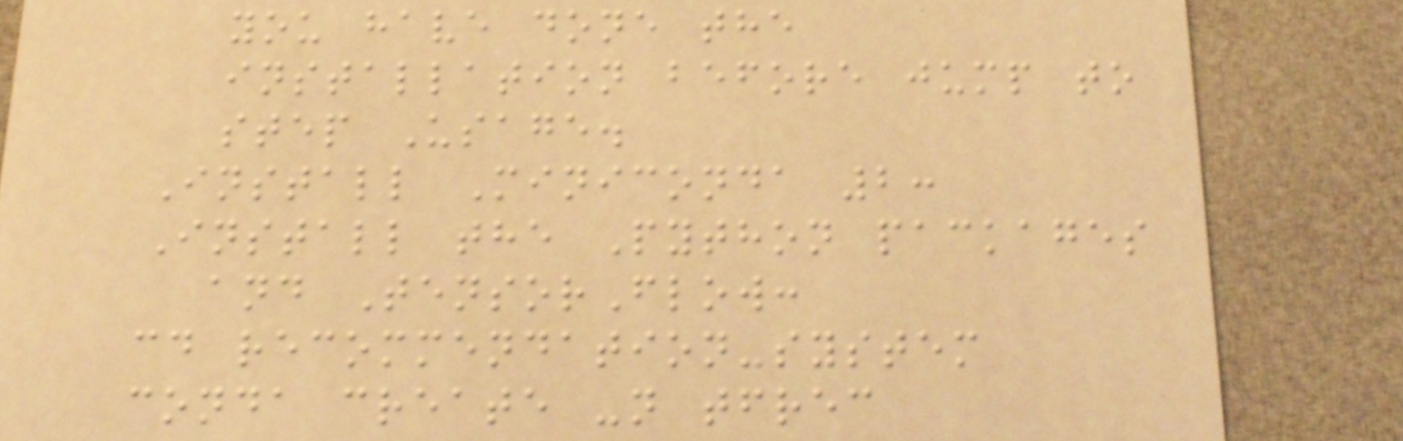you have done the
installation before jump to
step Usage.
Install Miniconda 2:
Install the Python packages
and TensorFlow:
cd recommendation-system
conda create -n tfrec
